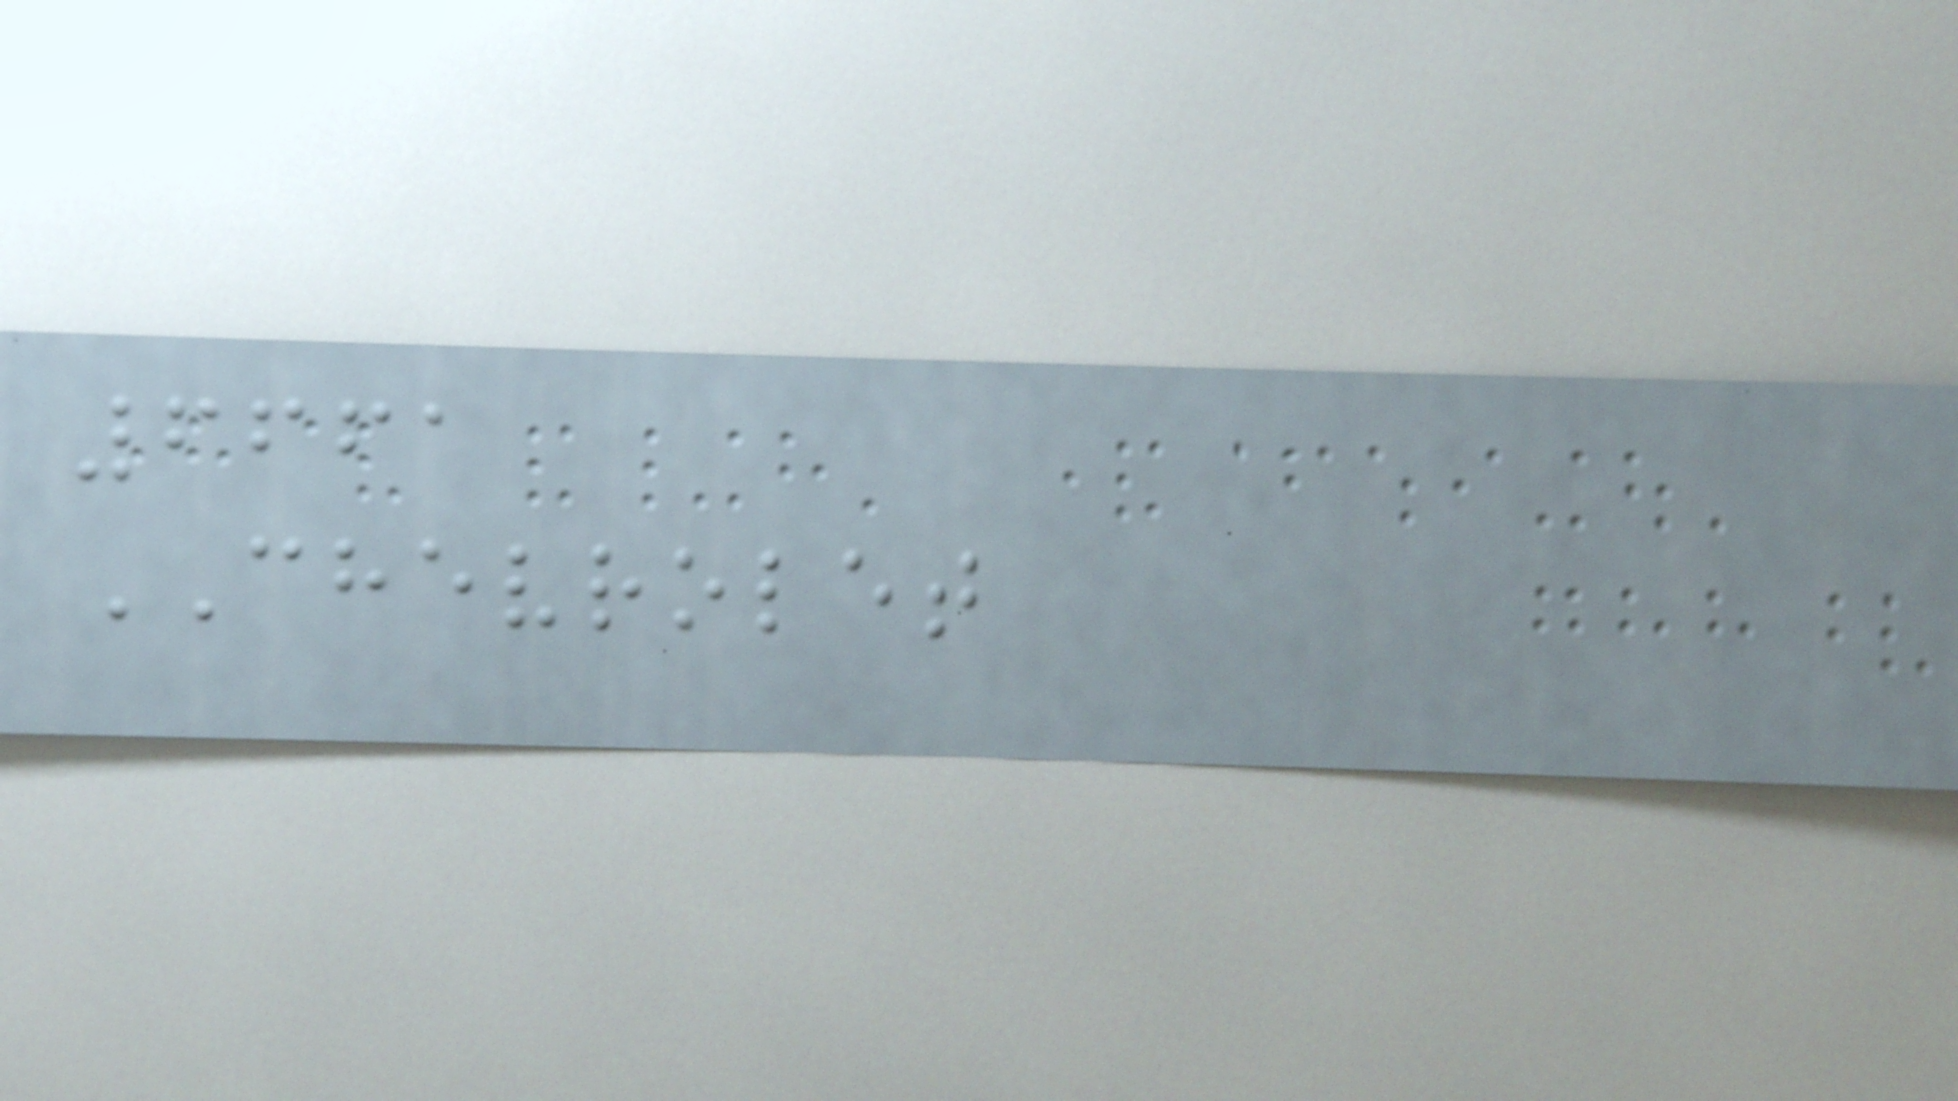6661
CHEVROLET
